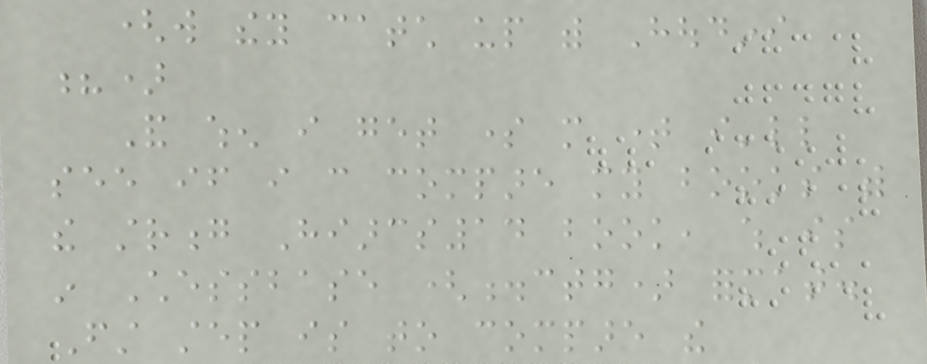(will they catch up with Houdini
?)
And when i get some more time i'll
see if i can compare my books with
the strong Hiarcs14 book, which is
in Chessbase (.ctg) format.
First step is to compare the
